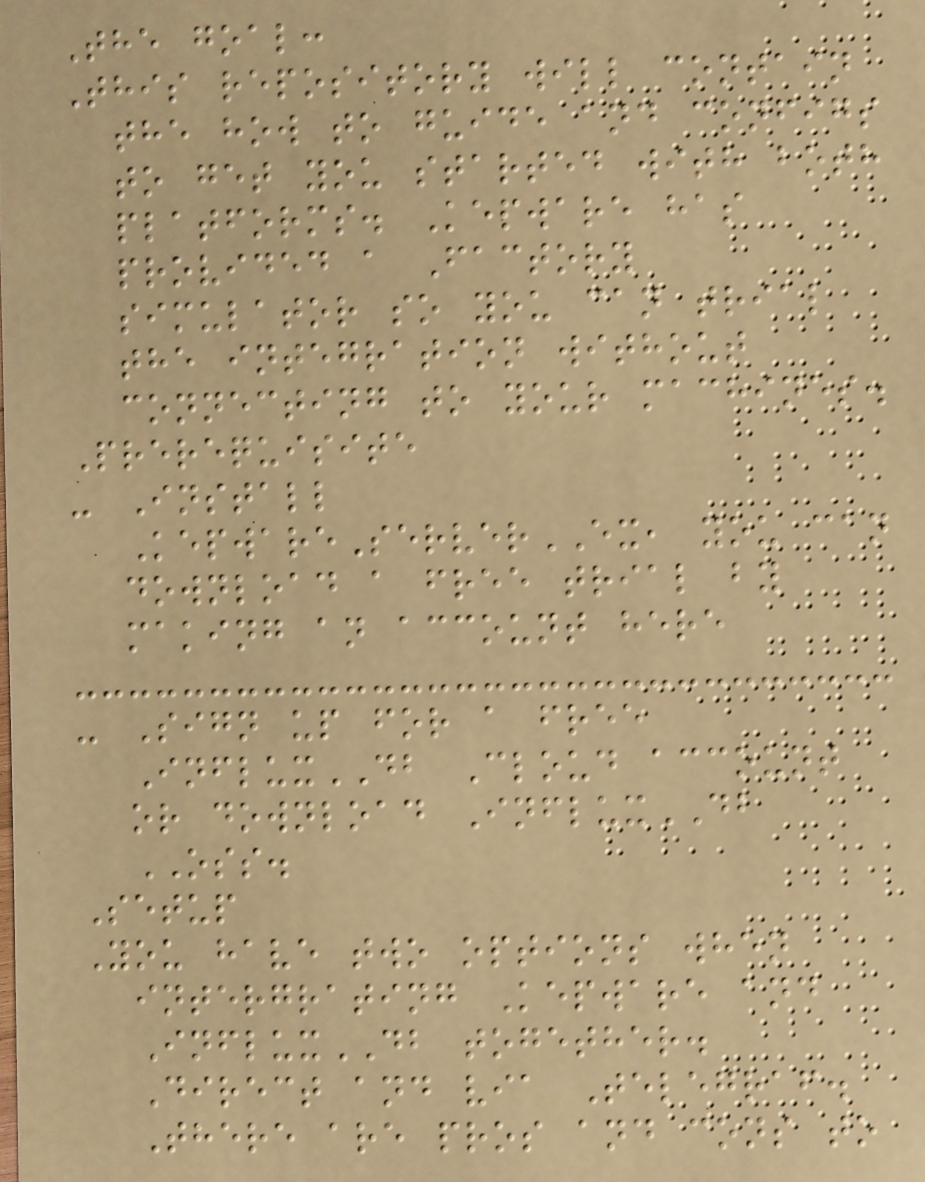The goal:
This repository will contain
the how to guide and configs
to get you started with both
platforms. Kepware has
provided a Factory
simulator so you can trial
the integration without
connecting to your machines.
Prerequisite
- Install
KepwareServerEX, you can
download a free trial by
making an account here
- Sign up for a free
InfluxDB Cloud account
or download InfluxDB
OSS.
Setup
You have two options when
intergrating Kepware and
InfluxDB together.
Direct and via Telegraf.
There are pros and cons to
